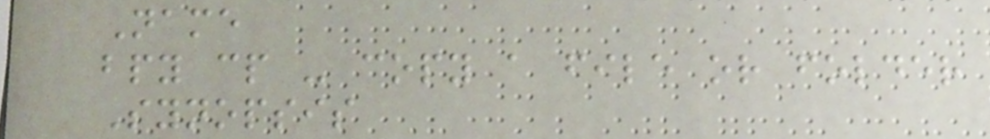Name
bpy cp - copy a file or folder
Synopsis
